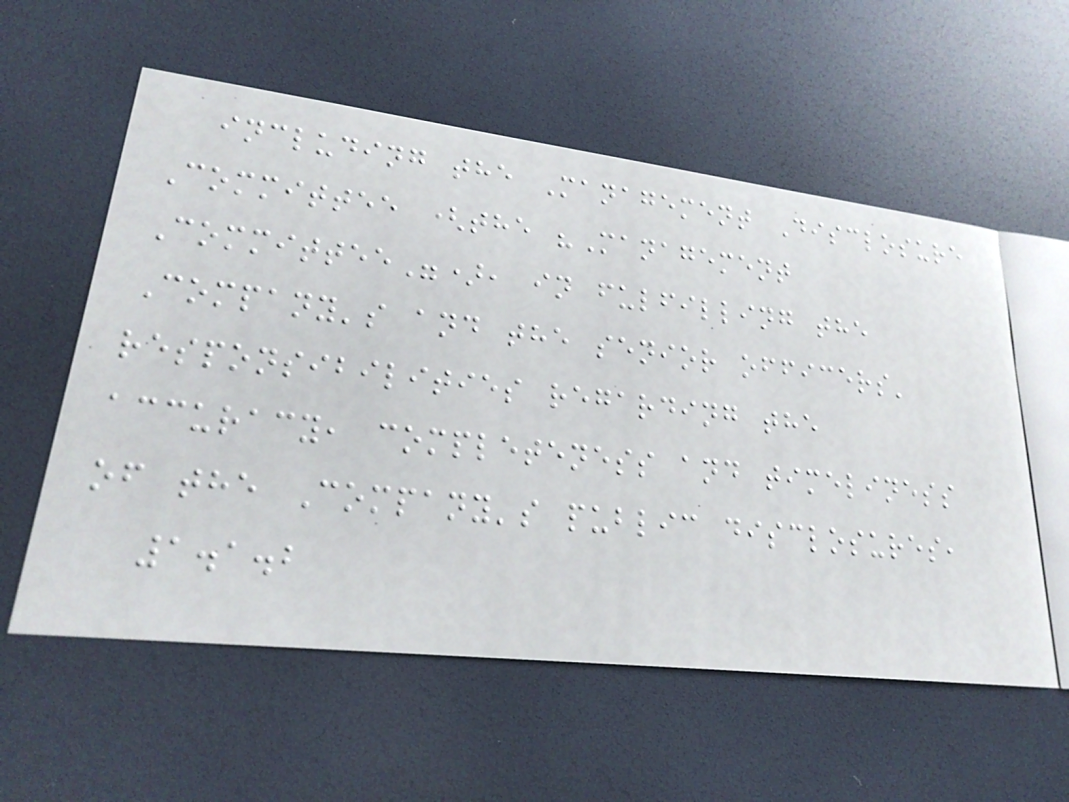including the Management Disclosure
Committee (the "Management
Committee"), in fulfilling the
Company's and the senior officers'
responsibilities regarding the
accuracy, completeness and timeliness
of the Company's public disclosures,
1.1.2
